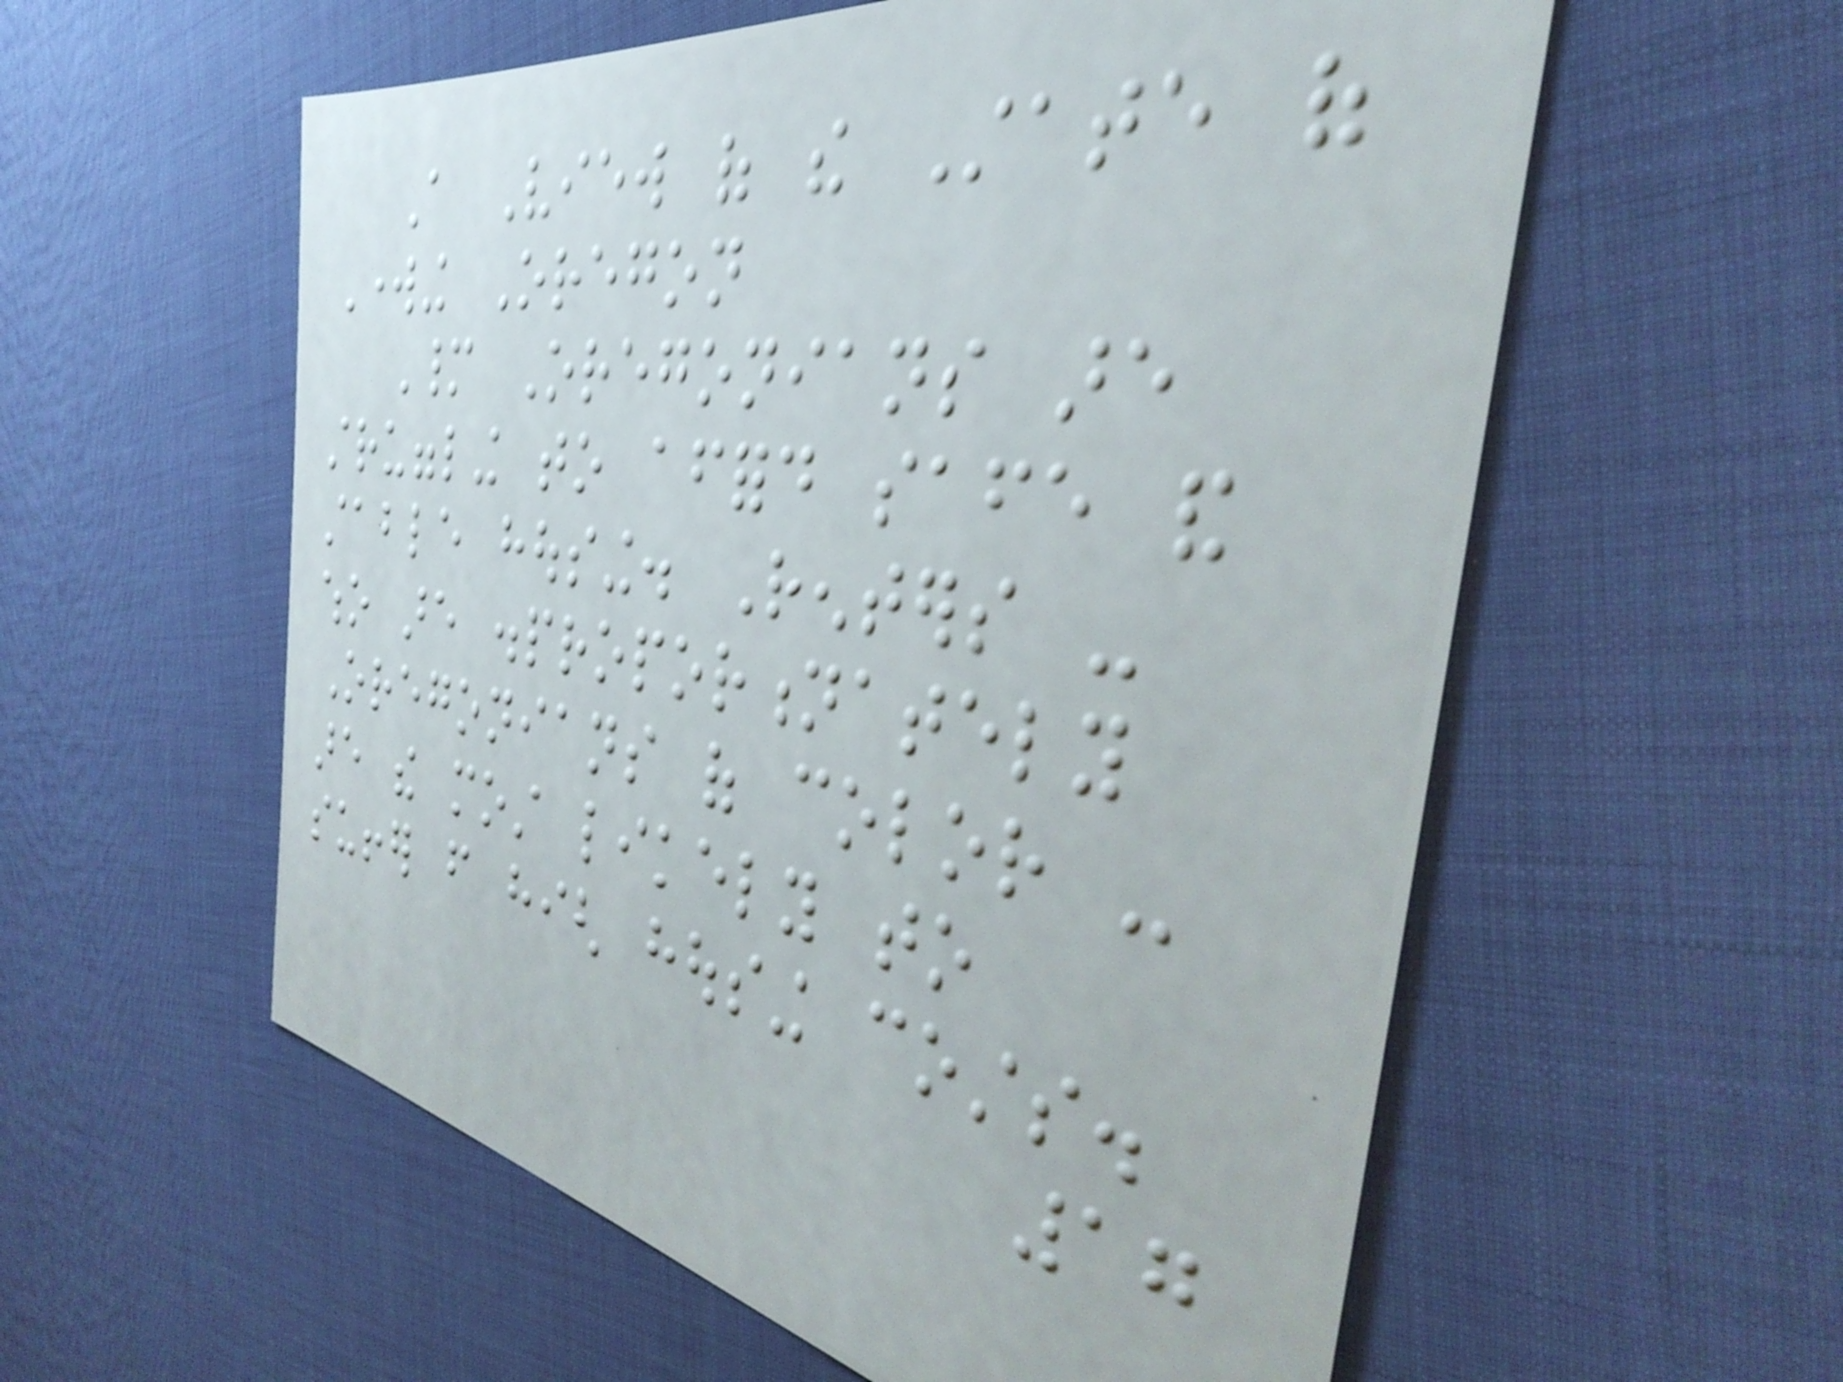A View of the State of
Working Oregon
Many Oregonians are
struggling to afford safe and
stable housing. Renters -
who are disproportionately
Oregonians of color -
are the most likely to
suffer from high housing costs.
17
